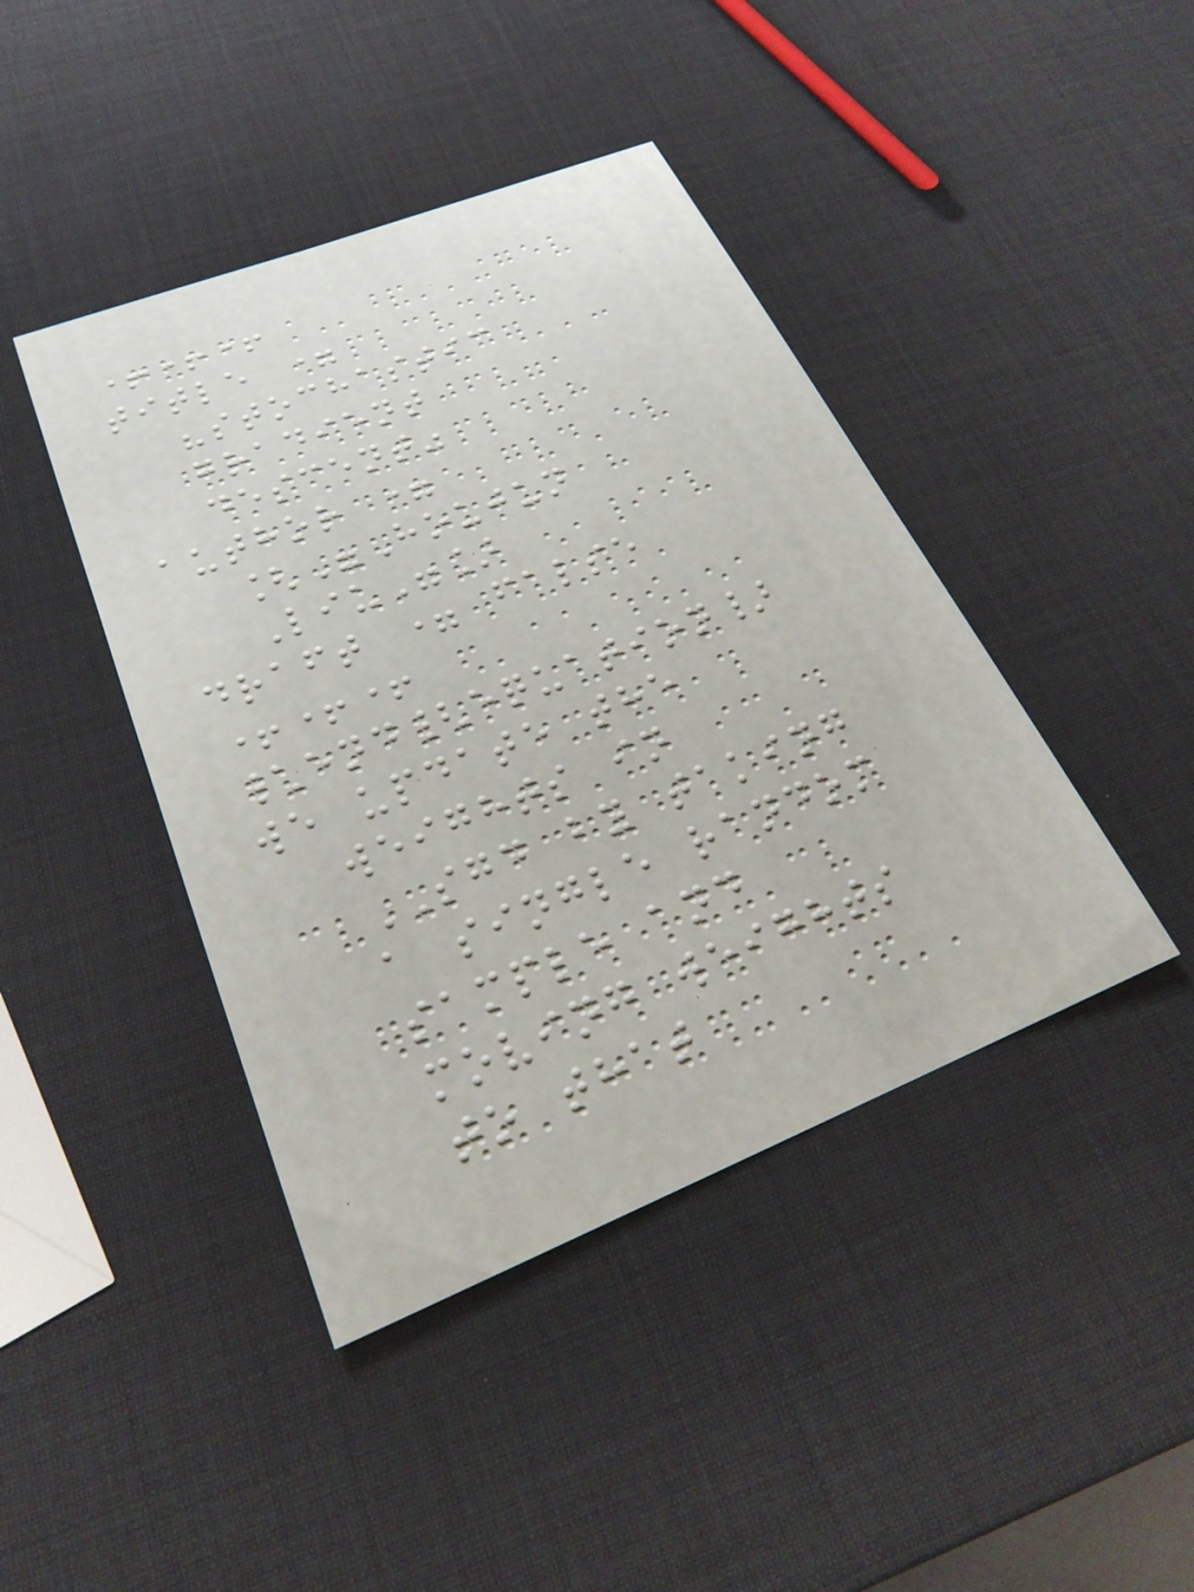+++
title =
"stochastic
gradient
descent"
author =
["Houjun
Liu"]
draft = false
+++
\end{equation}
we update the
weights in
SGD by taking
a single random
sample and
moving weights
to that
